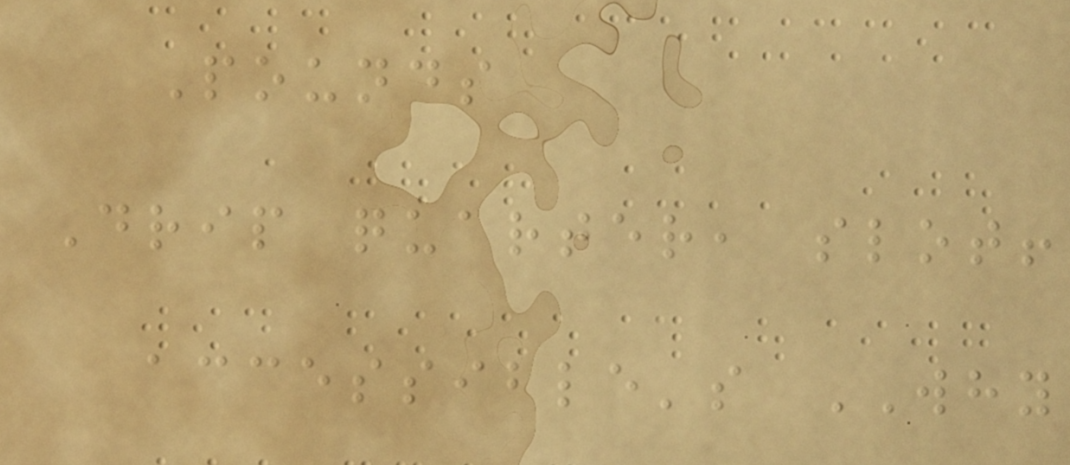Pounds
Drip quarter, slot!
accessible's WHY
